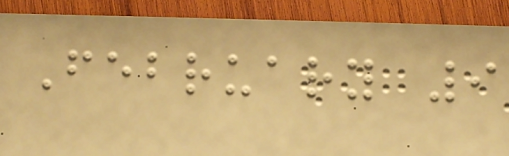February 9
